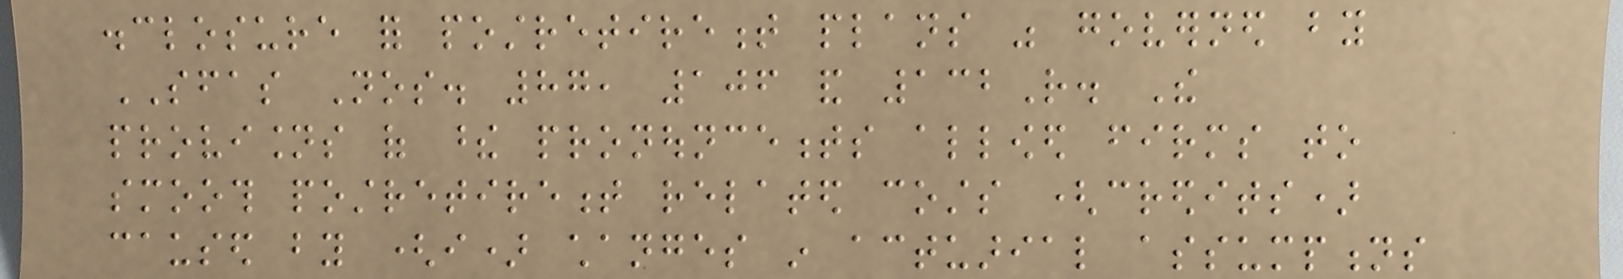disclosure for postretirement plans was governed by
SFAS Nos. 87, 106 and 132R. The
provisions of these pronouncements allowed firms to
smooth postretirement related costs (credits)
caused by (i) changes in actuarial assumptions
